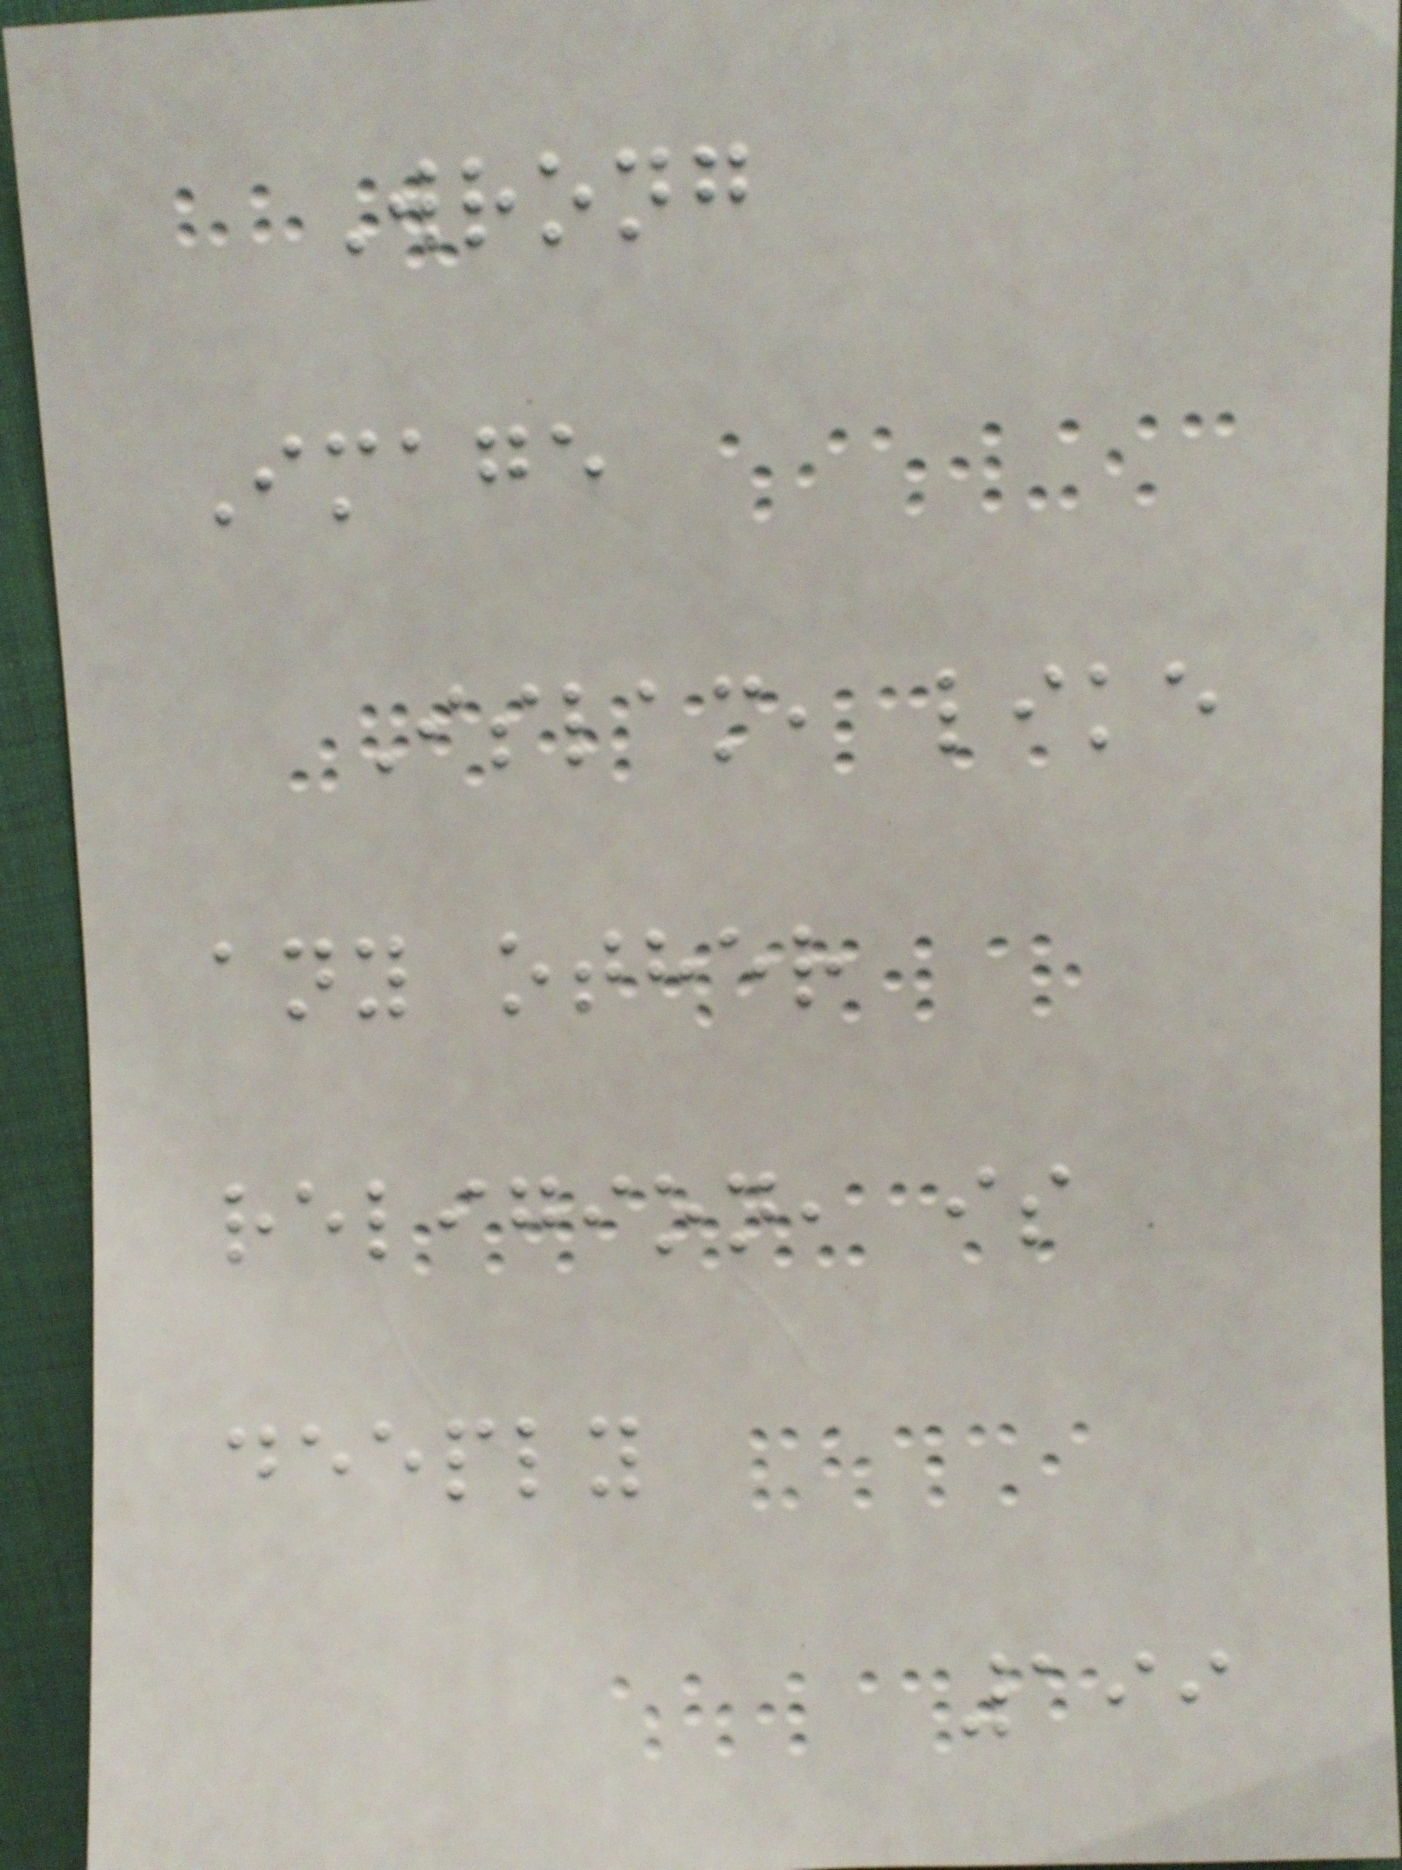Wrong
Image
Islam, like
any other
religion, is
deeply
199
